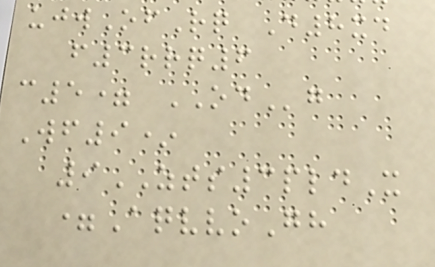ujwOfRq D8xd
f3rrq6
c5= ODg
Wf9*
9ZTS3pldX
=AqvvoGh
